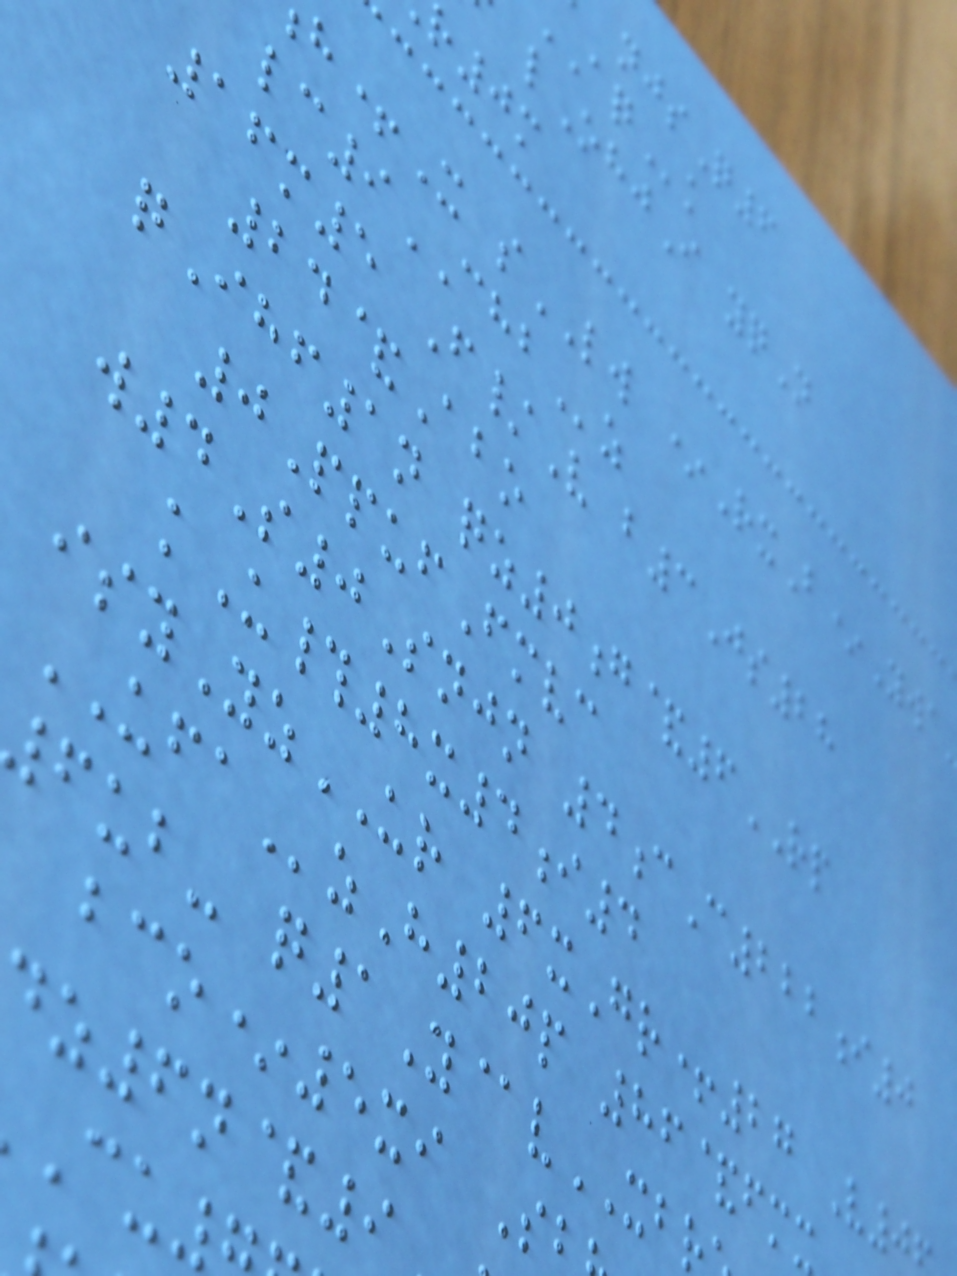njsQ6
lOhjI yqN
r0m
h+X sLW *RxB*Ywa
lc9CHBz
16m5 F/V b3Js28
24&Abo
qIhf1n qz0g&6RP
0PpufFmvc
w4S0Snjn 4cC222i0
kU#8x4i4
isyYzUR 6xGr+27 V0
UFAzH20p 86&fmx
fub- q1Y@vXB
bco*5xi S
